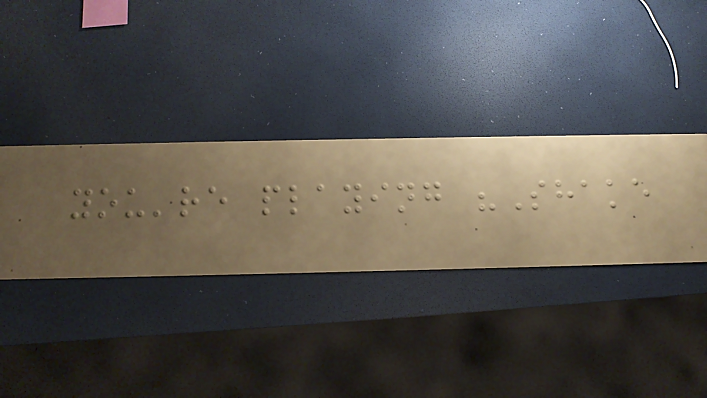you're playing "Shake
